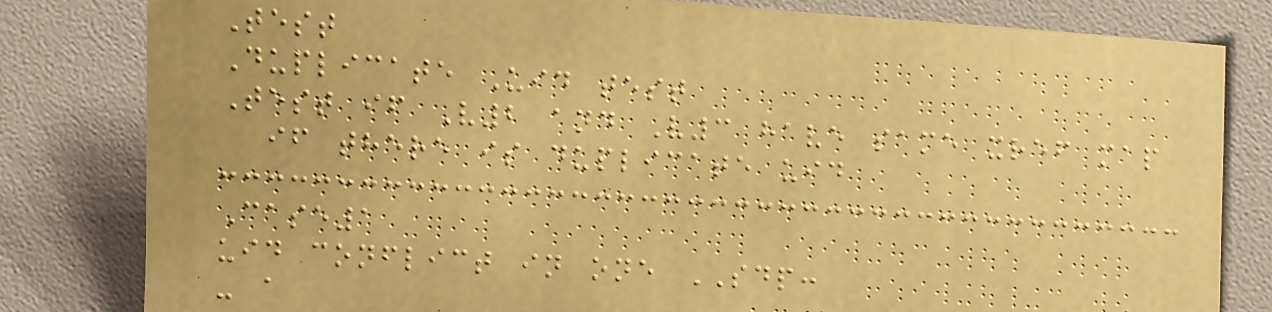Test
Duplicate Uid test
Test if V2 and V3 have same xref map
if there is duplicate uid
Case1
uid conflict in one SDP:
- a
